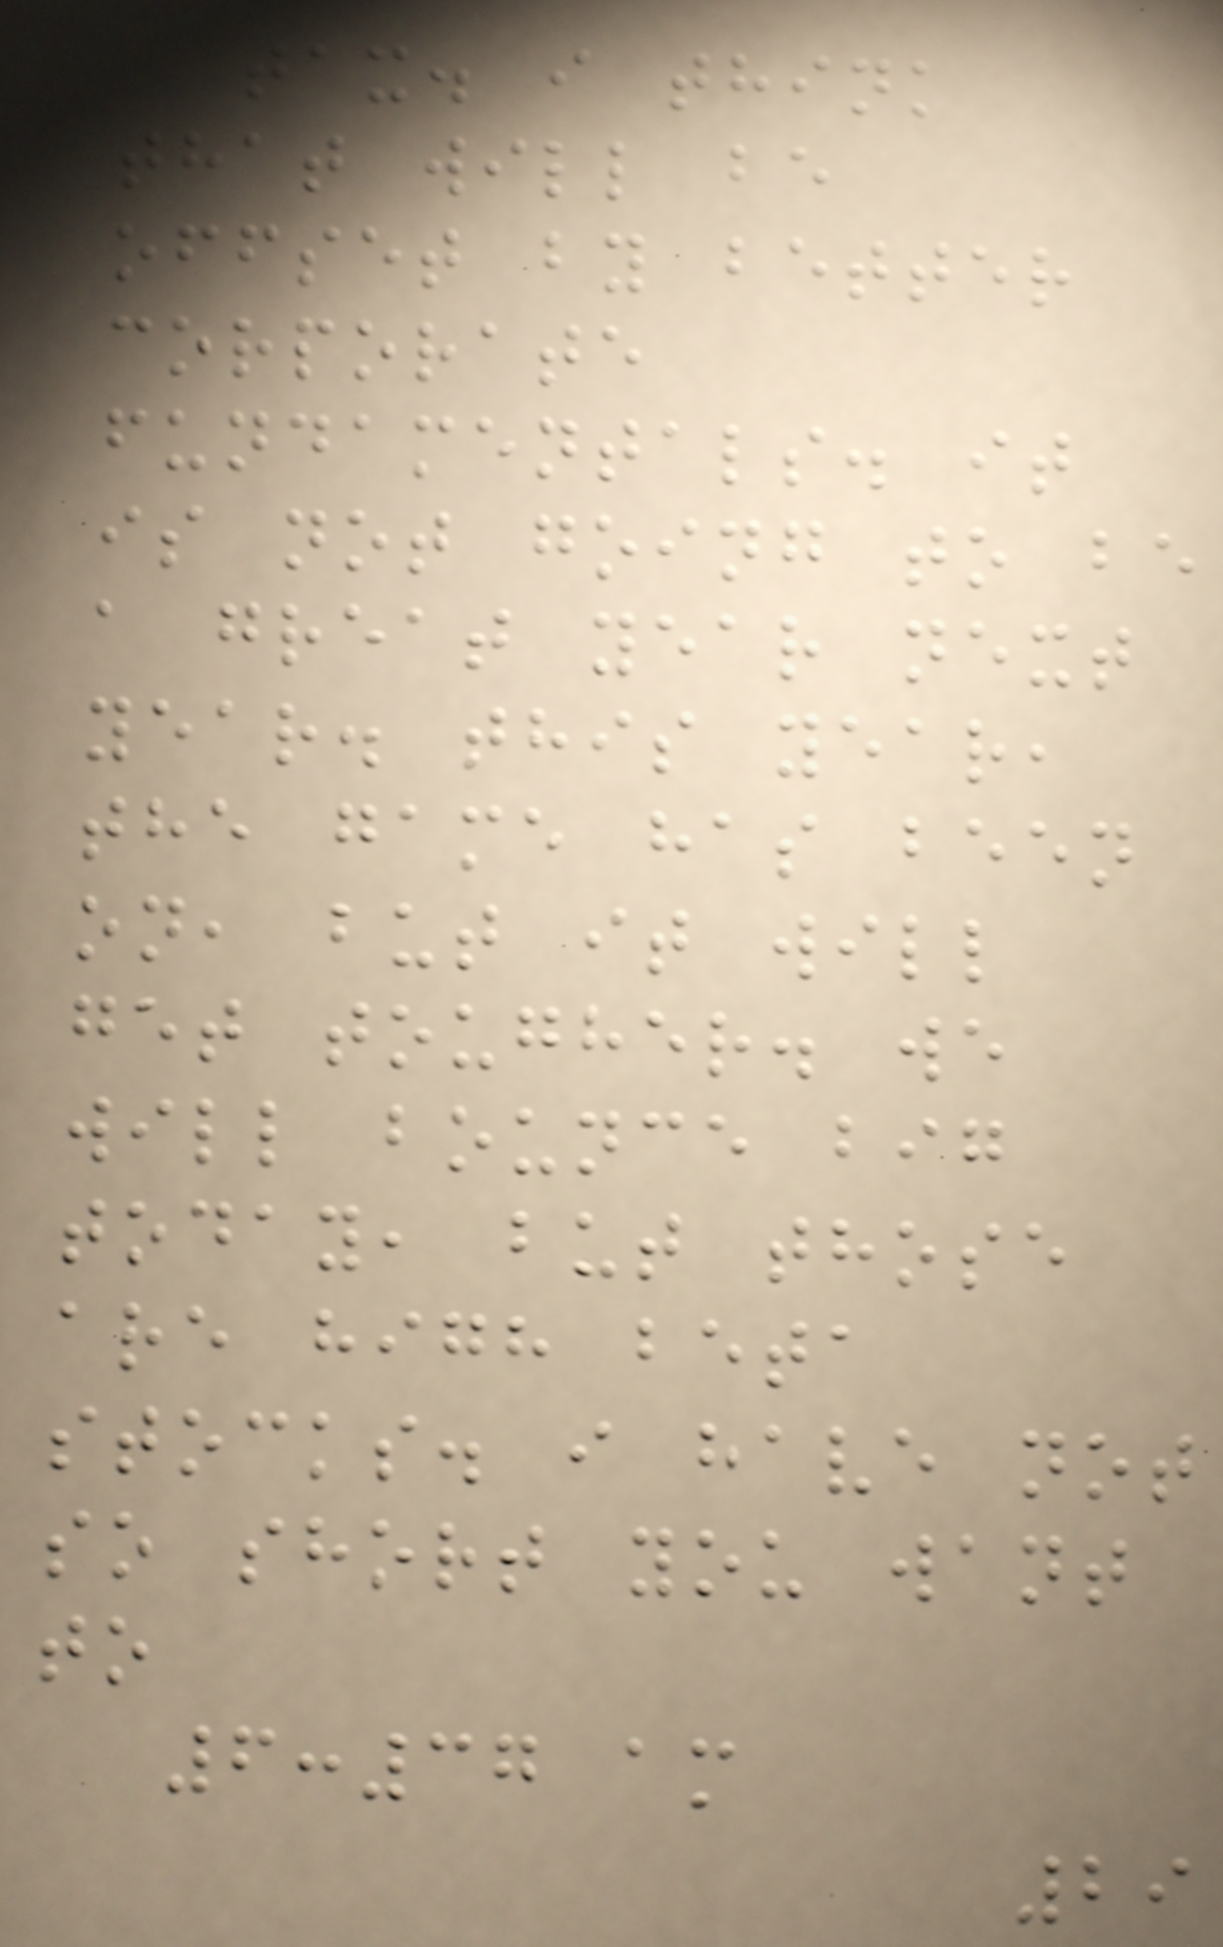tax. i think
that will be
offset by better
corporate
fundamentals. it
is not going to be
a great year next
year. this year,
the game has been
on, but it will
get tougher. we
will bounce big
today, but those
are high beta
stocks. i have not
so short you want
to
6:37 am
29
